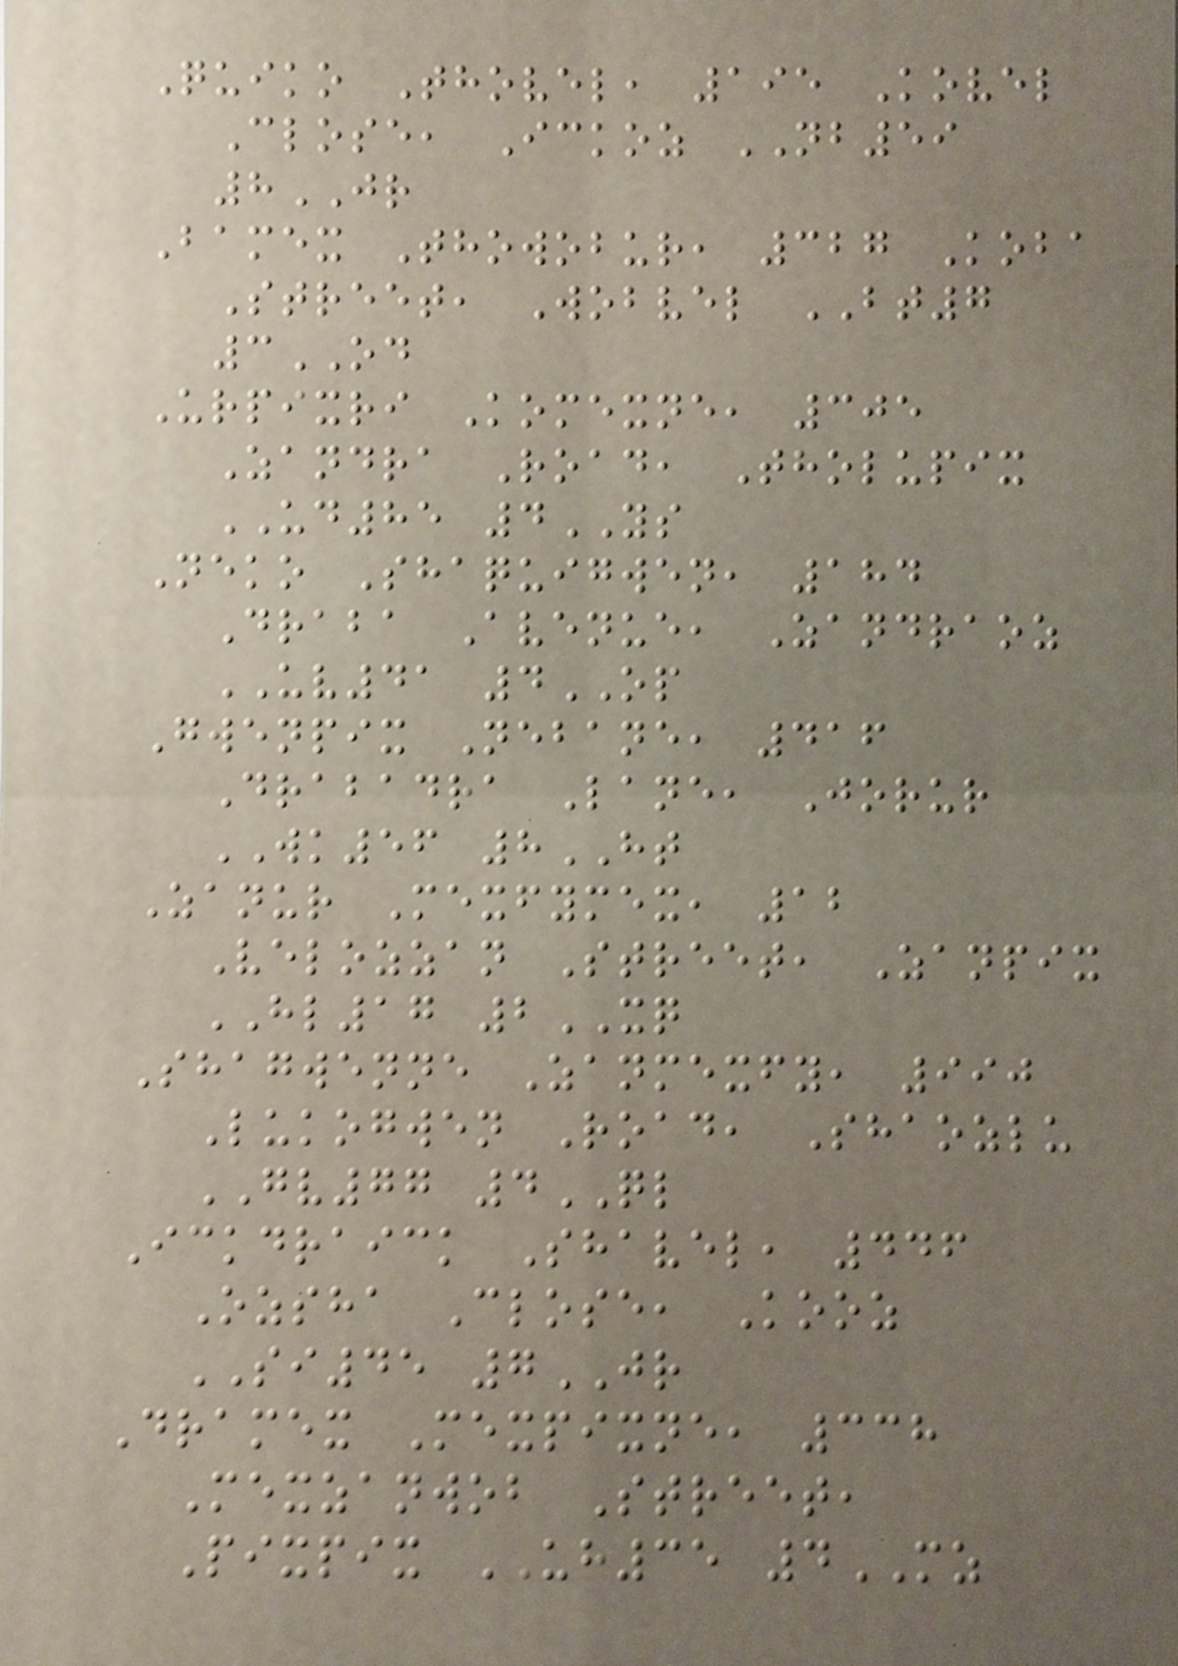Quiko Thovel, 195 Kovel
Close, Ickoz NB59
8JR
Bamex Thowobur, 327 Koba
Street, Wobvel BT7
3OD
Urpixri Komexne, 305
Zandra Road, Tholupix
UD85 4YS
Neko Shaquigwen, 184
Draba Avenue, Zandraoz
UV41 4OP
Gwenpix Nebane, 416
Drabadra Lane, Jorur
WK56 8HT
Zanur Mexfymex, 12
Velozzan Street, Zanpix
HL17 2XQ
Shagwenne Zanmexfy, 990
Lukogwen Road, Shaozlu
GV77 4QL
Ickdraick Shavel, 446
Ozsha Close, Kooz
SI45 7JR
Dramex Mexpixne, 338
Mexzanwob Street,
Pixpix UH35 4MZ
